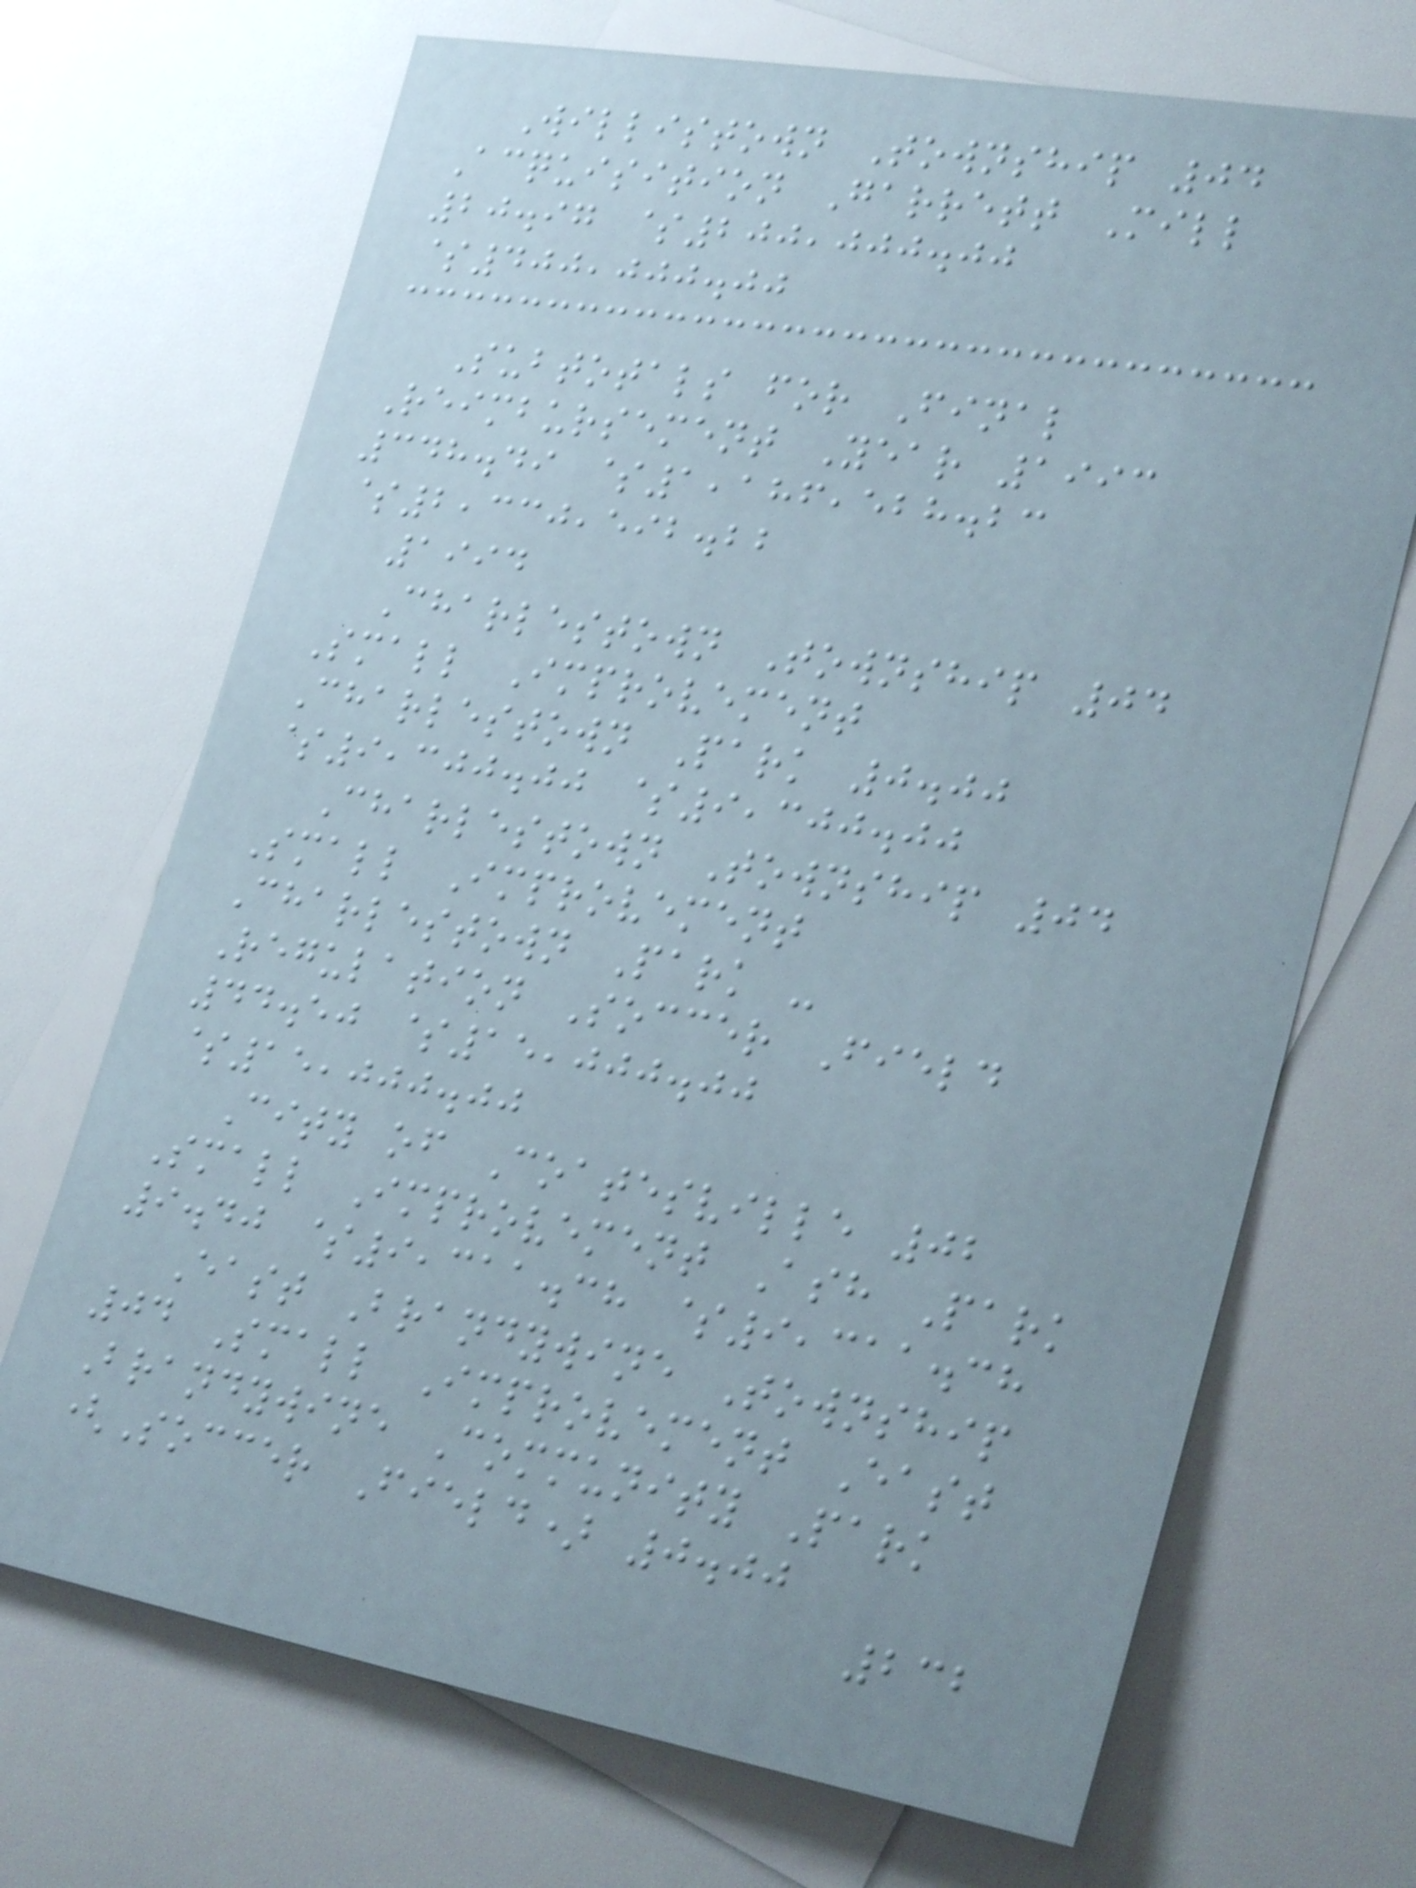Willistown Township 04
Acquisition Garrett Mill
20.97 $200,000.00
$400,000.00
Subtotals for Final
Reimbursement Year 1993
348.49 $1,186,528.23
$2,330,592.22
1994
Charlestown Township 04
Small Improvement
Charlestown Park 0.00
$9,300.00 $9,300.00
Charlestown Township 04
Small Improvement
Charlestown Park -
Regulation Soccer Field
44.50 $15,000.00
$15,000.00
City of Coatesville 02
Small Improvement Ash Park
9.40 $9,311.38 $9,311.38
East Brandywine Township
04 Small Improvement East
Brandywine Community Park
(Soccer Field) 0.00
232
